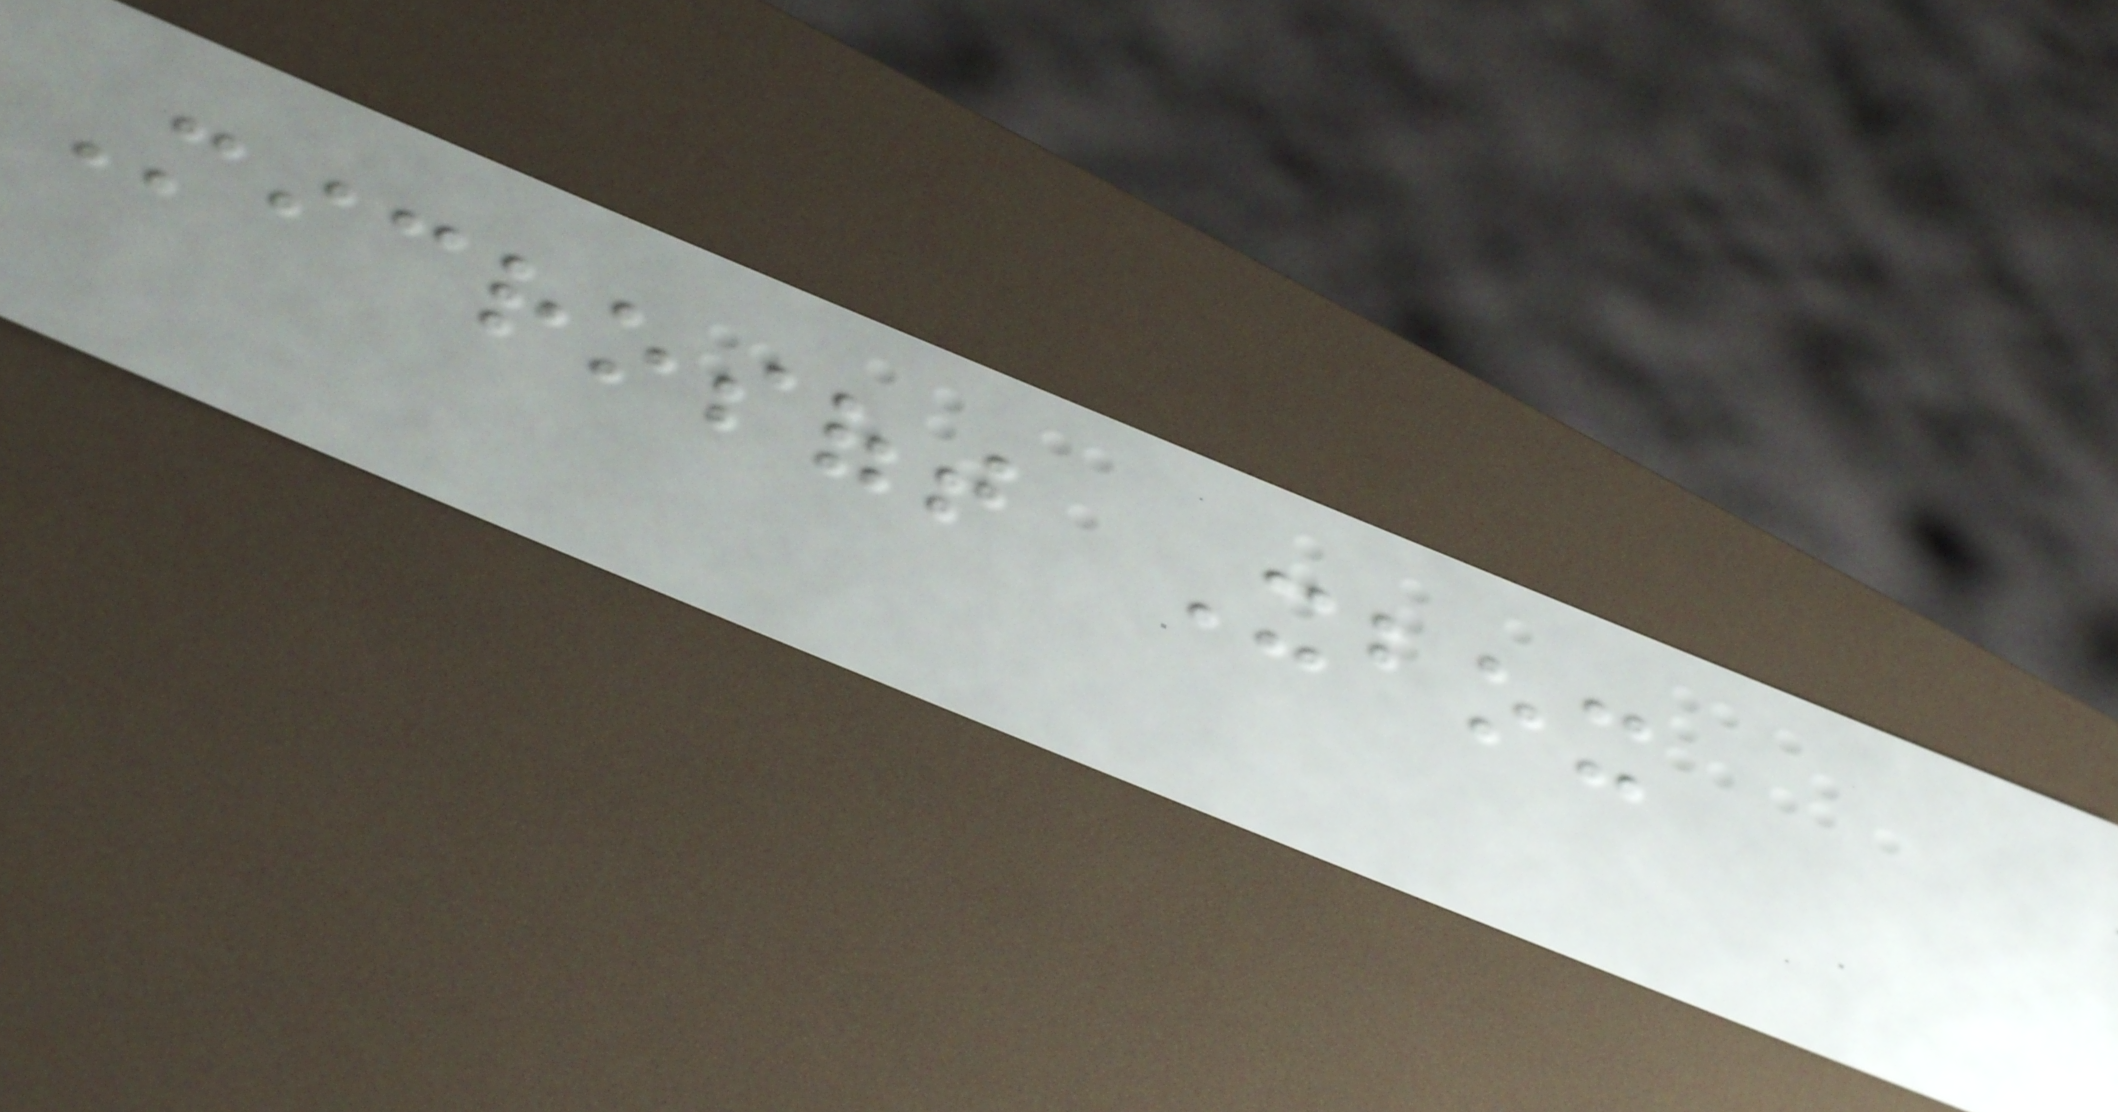Microsoft Xbox
